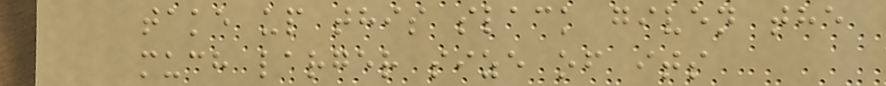take up this slack given the
much larger size of its
